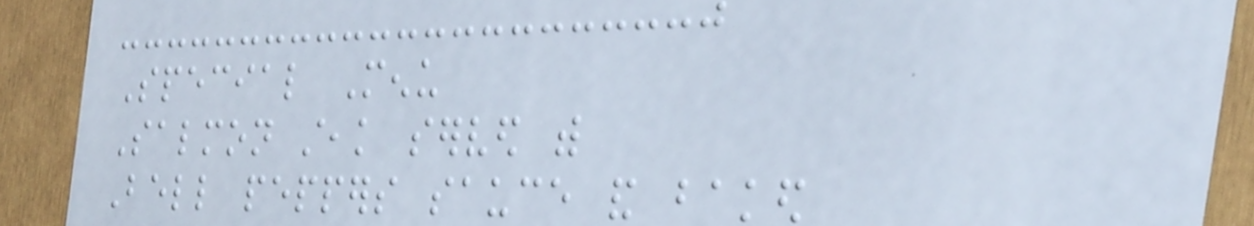Special Menu
Salmon steak served with
Bell peppers sauce and baked
